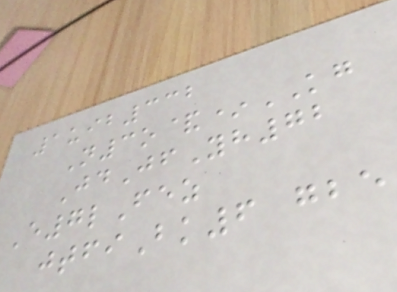1uib332
N3o&*KG
JdJfYh72
E7lFez
jtfiBk6 gbe
